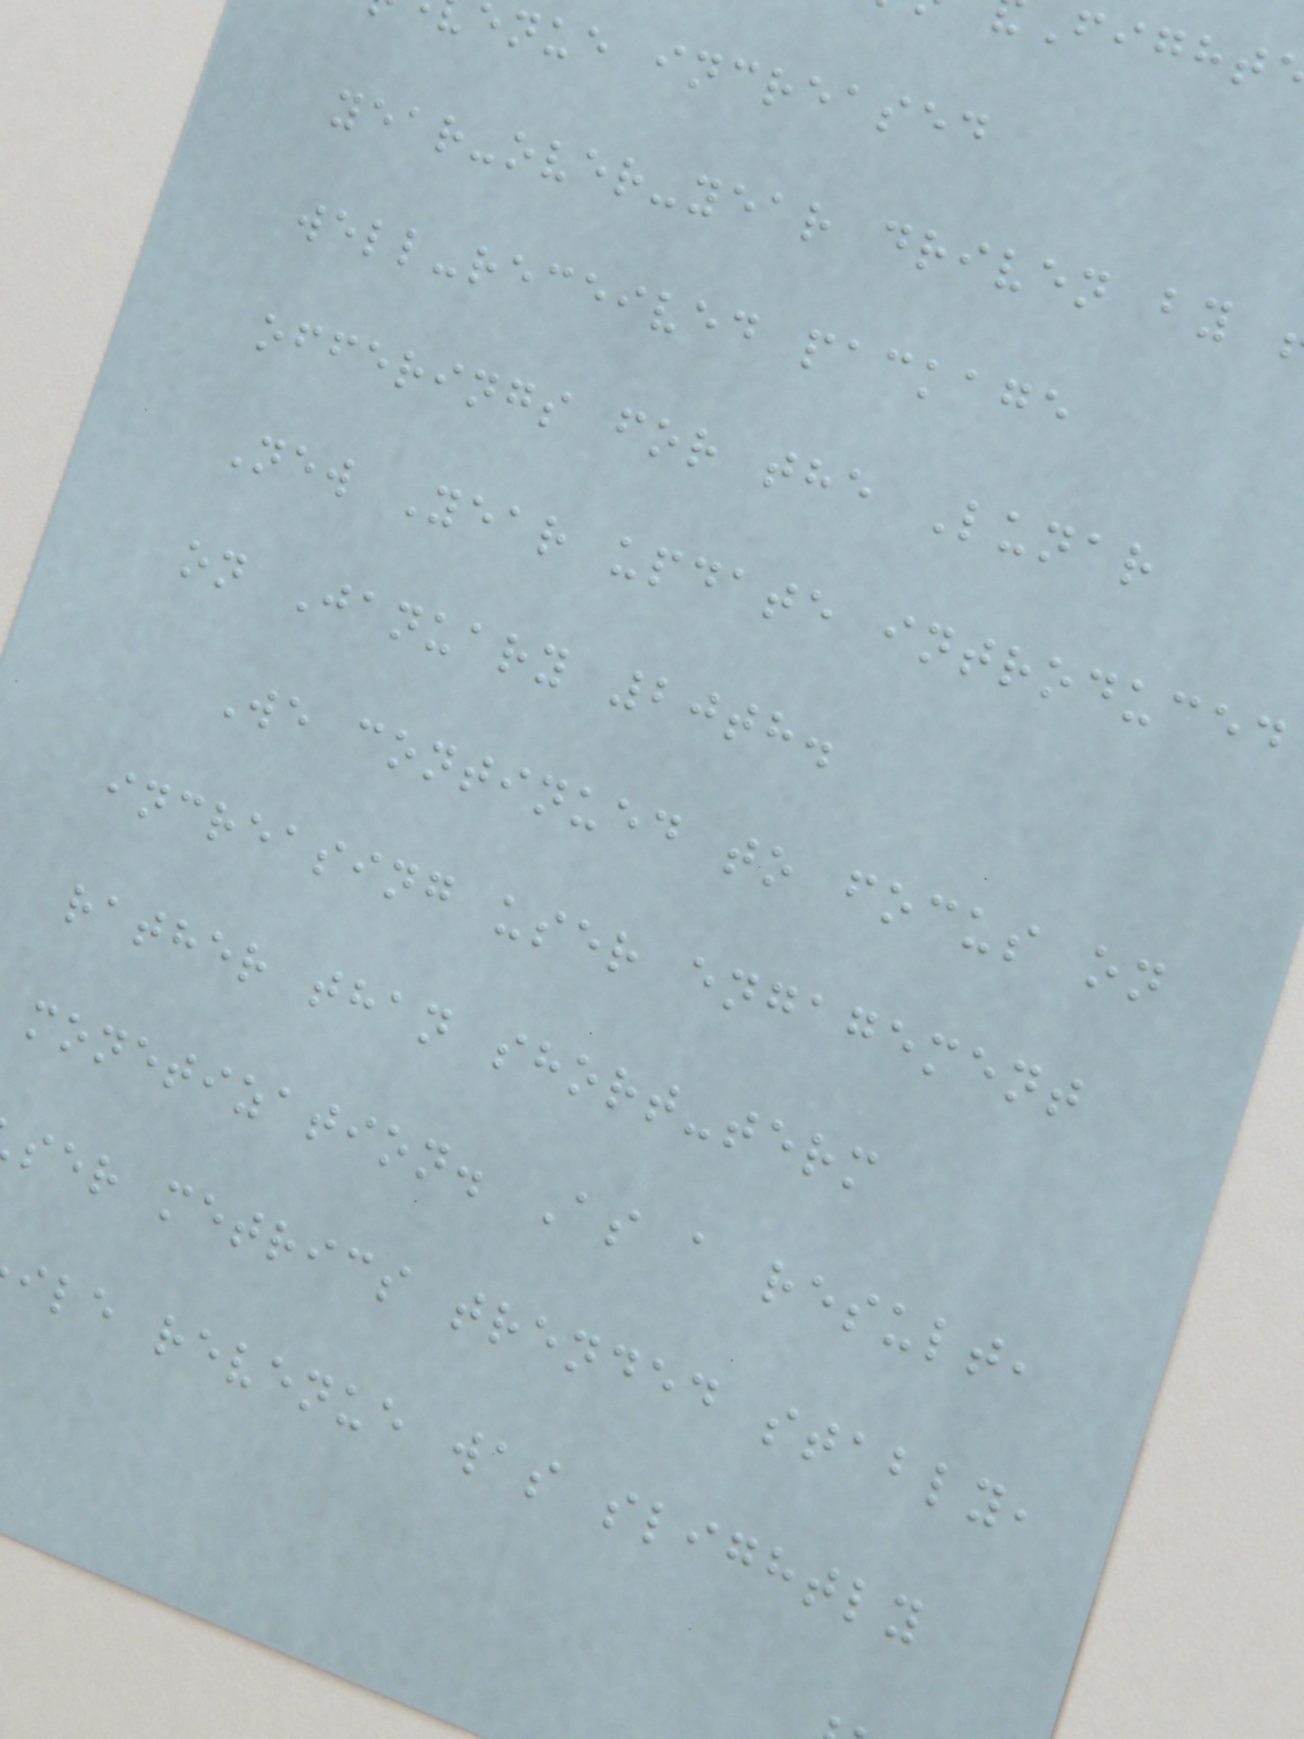enue increased
year-over-year driven by
well-received package
offerings for the Lunar
New Year update introduced
on January 20th.
We continued to focus on
increasing user engagement
rather than short-term
monetization. As a result,
ser metrics trended stably,
ile revenue was slightly
